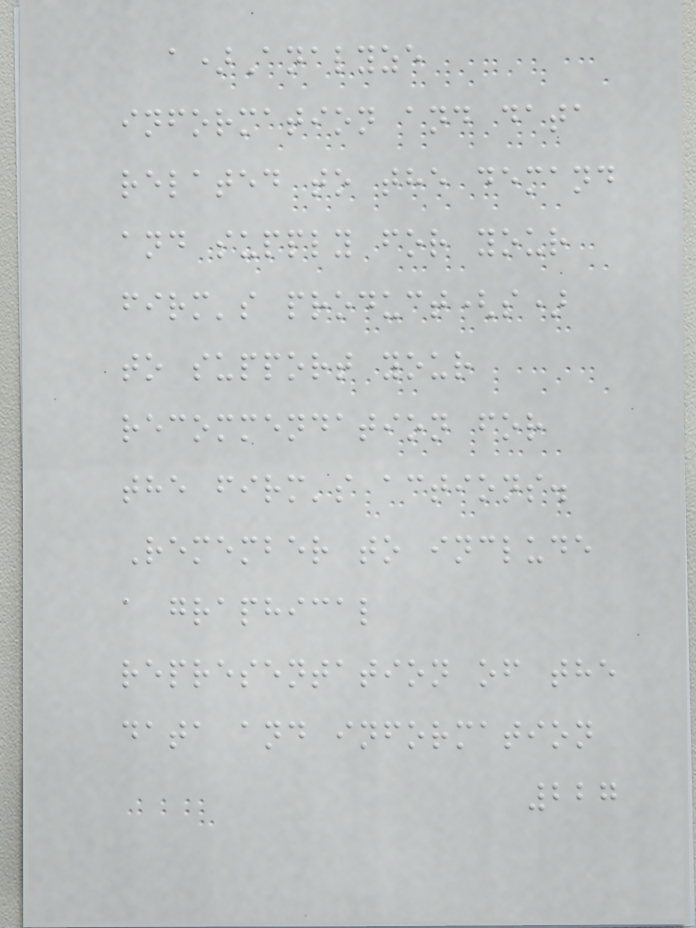a)Analyze
information and data
related to the demand
and supply for your
firm's product(s)
to support your
recommendation for
the firm's actions.
Remember to include
a graphical
representation of the
data and information
227
